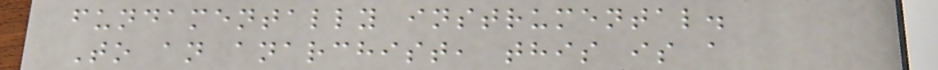fundamentally instrumental.
To an anarchist, this is a
